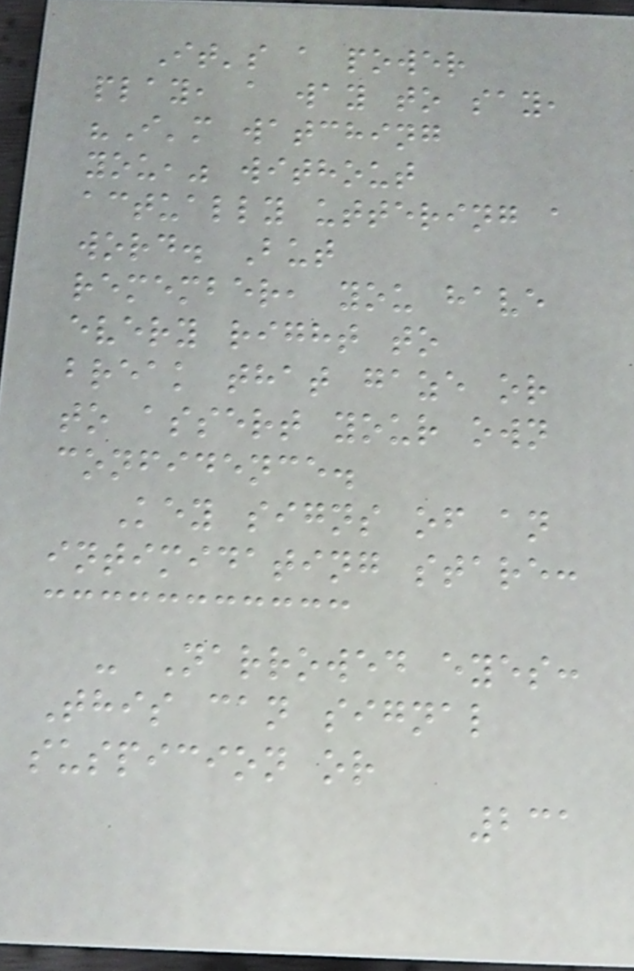It's a power
play, a way to say,
"I'm watching
you," without
actually uttering a
word. But
remember, you have
every right to
break that gaze or
to assert your own
confidence.
Key signs of an
intimidating stare:
- Narrowed eyes:
This can signal
suspicion or
231
